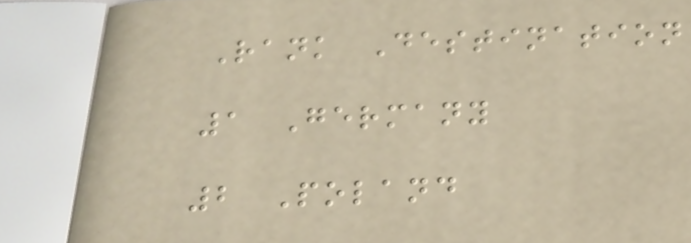Rank Destination
1 Germany
2 Poland
